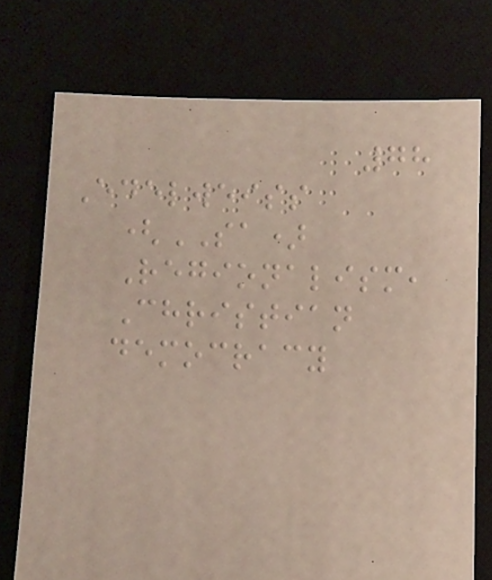78
Edelweiss
(SA)
Regionalism,
Christian
democracy
